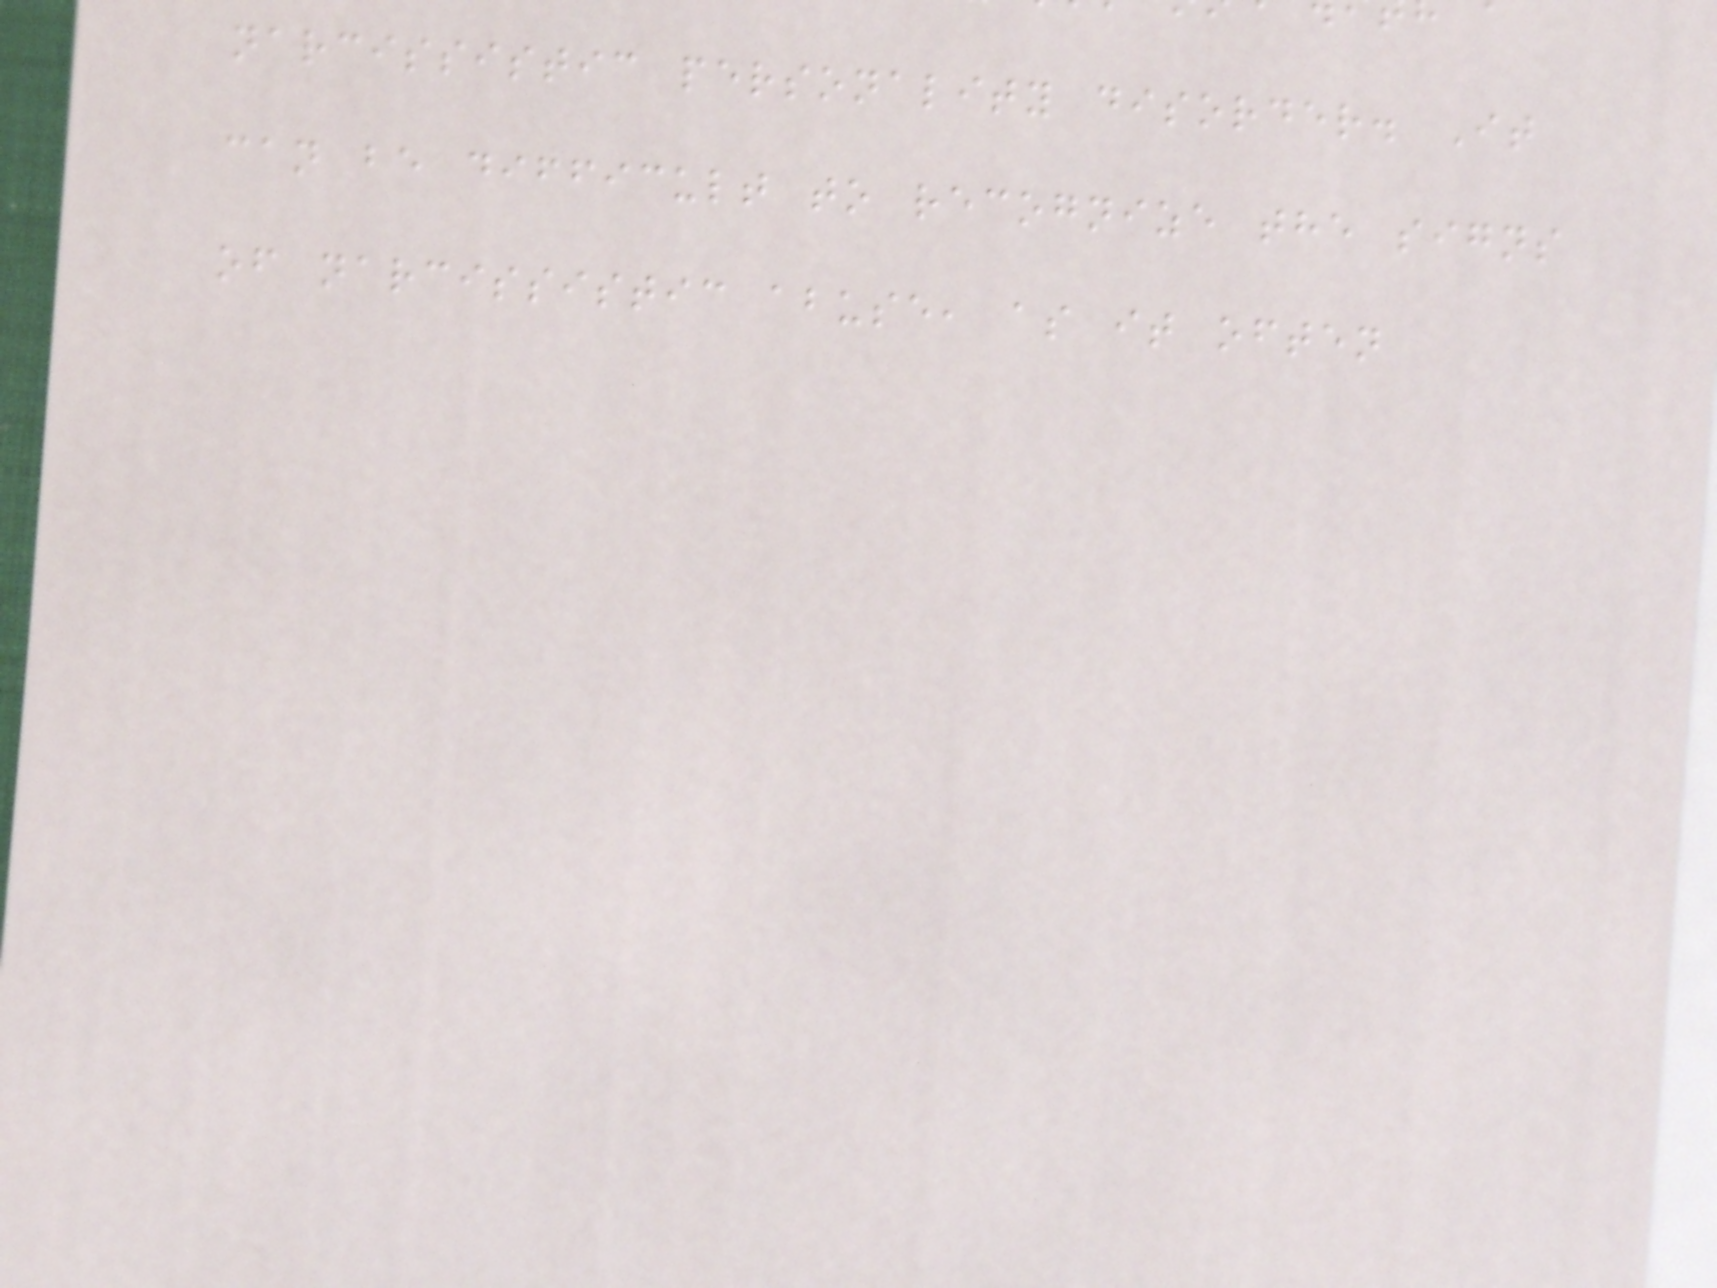narcissistic personality disorder. It
can be difficult to recognize the signs
of narcissistic abuse, as it often
